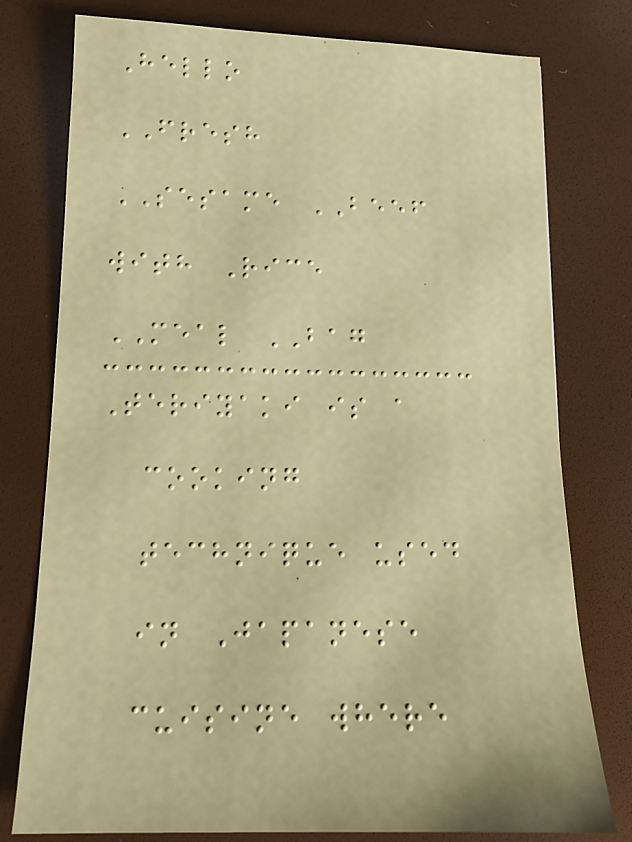Hello
FRESH
SESAME BEEF
with Rice
MEAL BAG
Teriyaki is a
cooking
technique used
in Japanese
cuisine where
